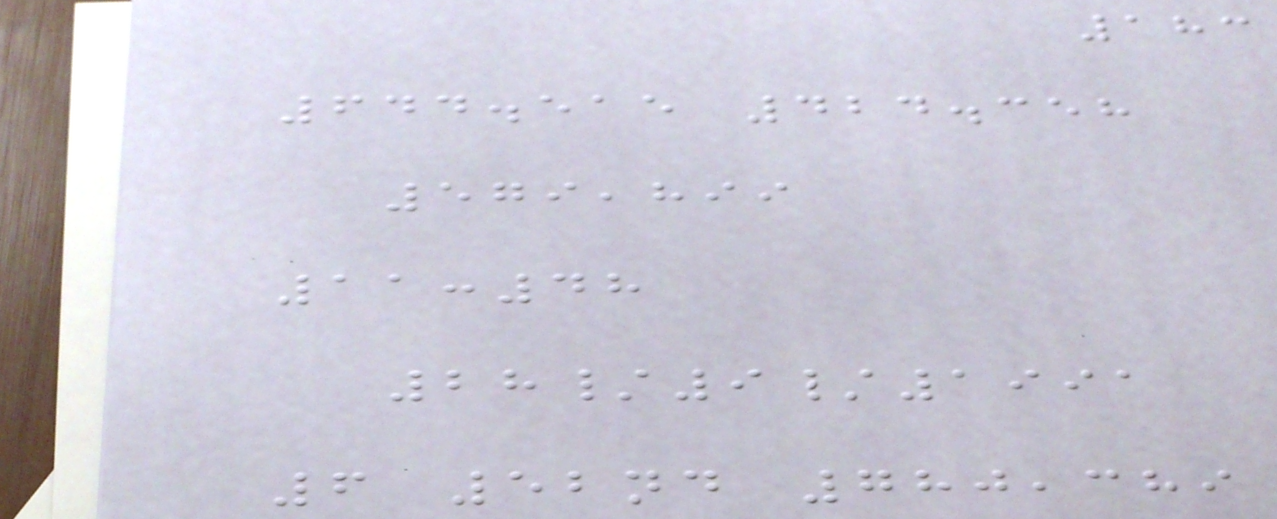183
644.515 424.358
579,899
11:48
28/9/1991
6 52nd 780,389
